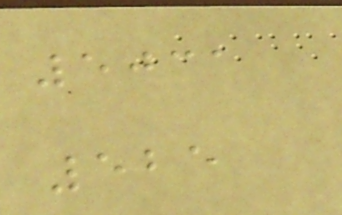5031
525
